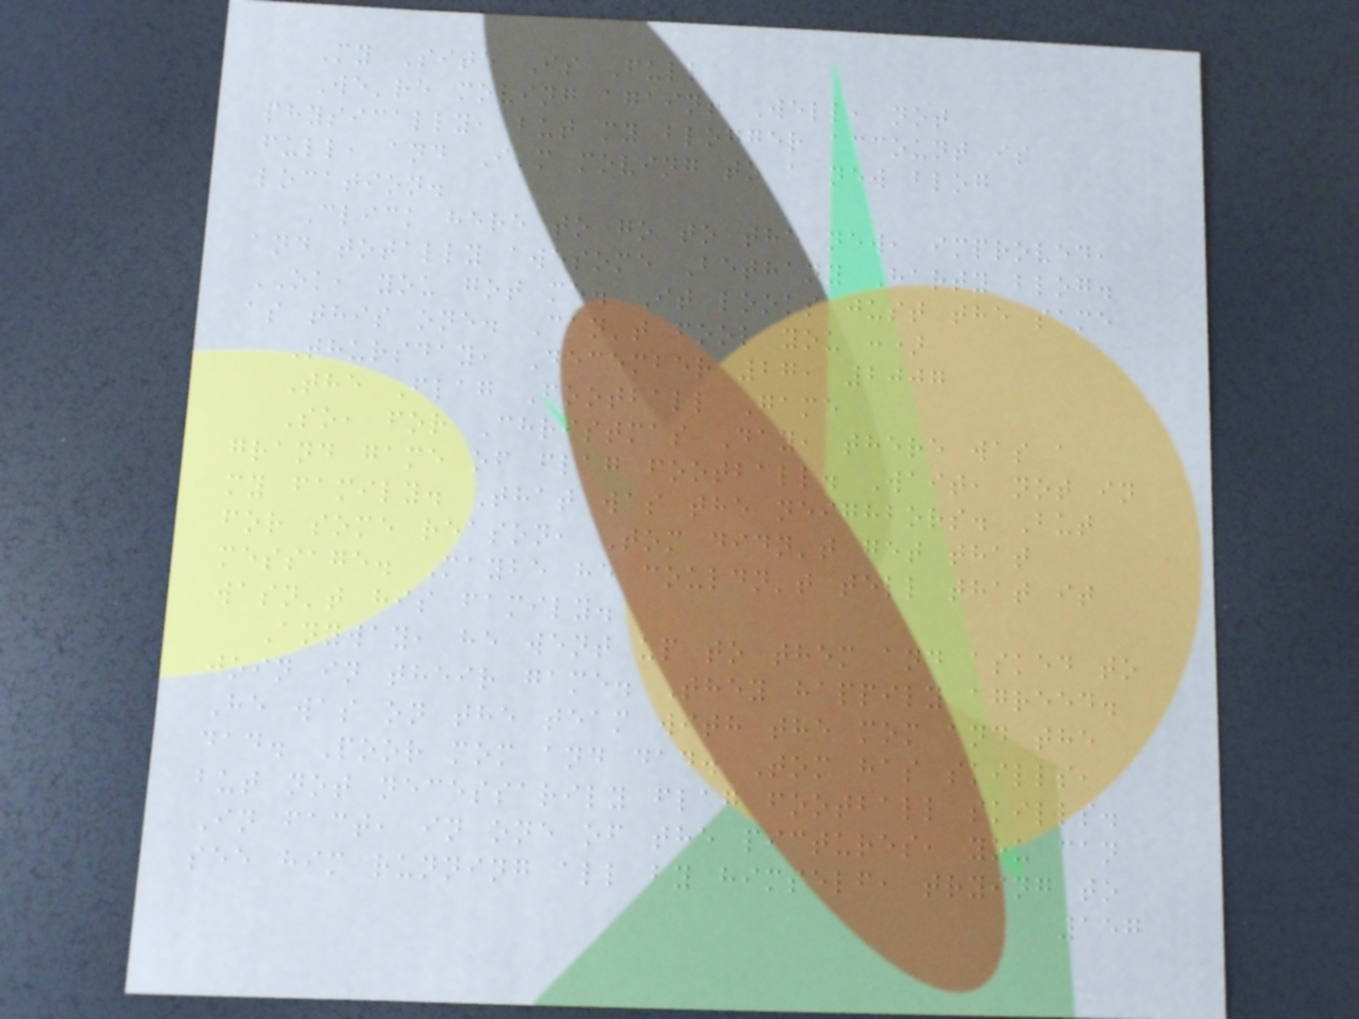My Site Is Full
We're moving again! Well, not
physically, but my blogger account is
full, and I'm moving to a new blog
location.
Click here to go to the new, improved,
and totally awesome Bethany Harty blog.
OK, you got me. It looks just the same
as this one. Can't fool you :)
Thursday, December 27, 2007
The Flag Football Game
So, for Christmas Day, there was a
grand game of flag football. Wait, not in
my family. That was the neighbors. But
for some reason, Tom didn't get that
message. Maybe he couldn't tell that it
wasn't his family.
Anyway, he went up to them and asked to
join in their game. They happily agreed.
He was on the team with the mom and the
dad. Poor mom and dad. Tom has skills,
but not necessarily flag football skills.
In fact, in one of the pictures, you can
see him running all by himself, trying to
157
